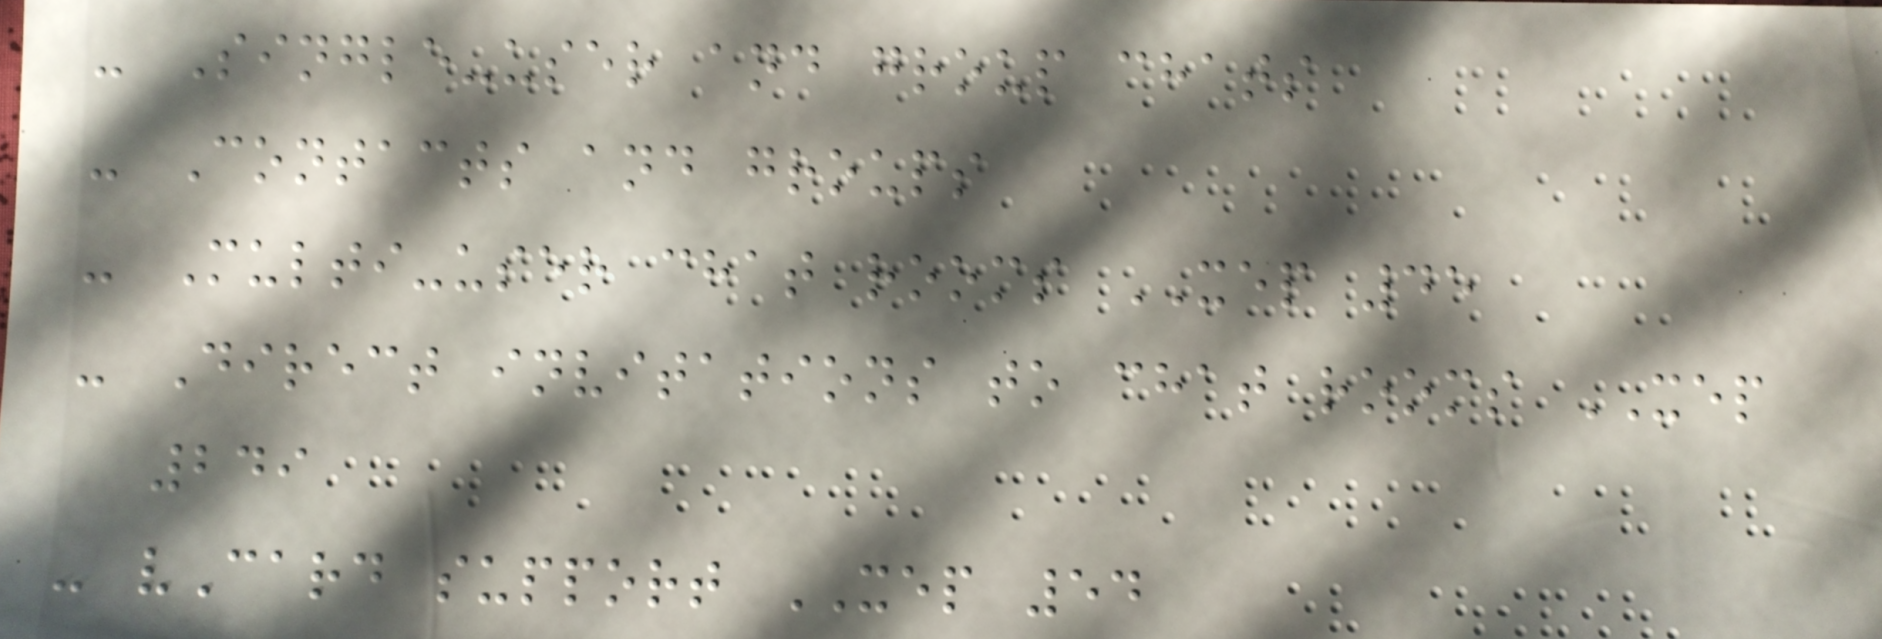- Single-user and group chats
- Contacts and groups
- Multi-user chat rooms XEP 45
- Direct invitations to chat rooms XEP
249
- vCard support XEP 54
